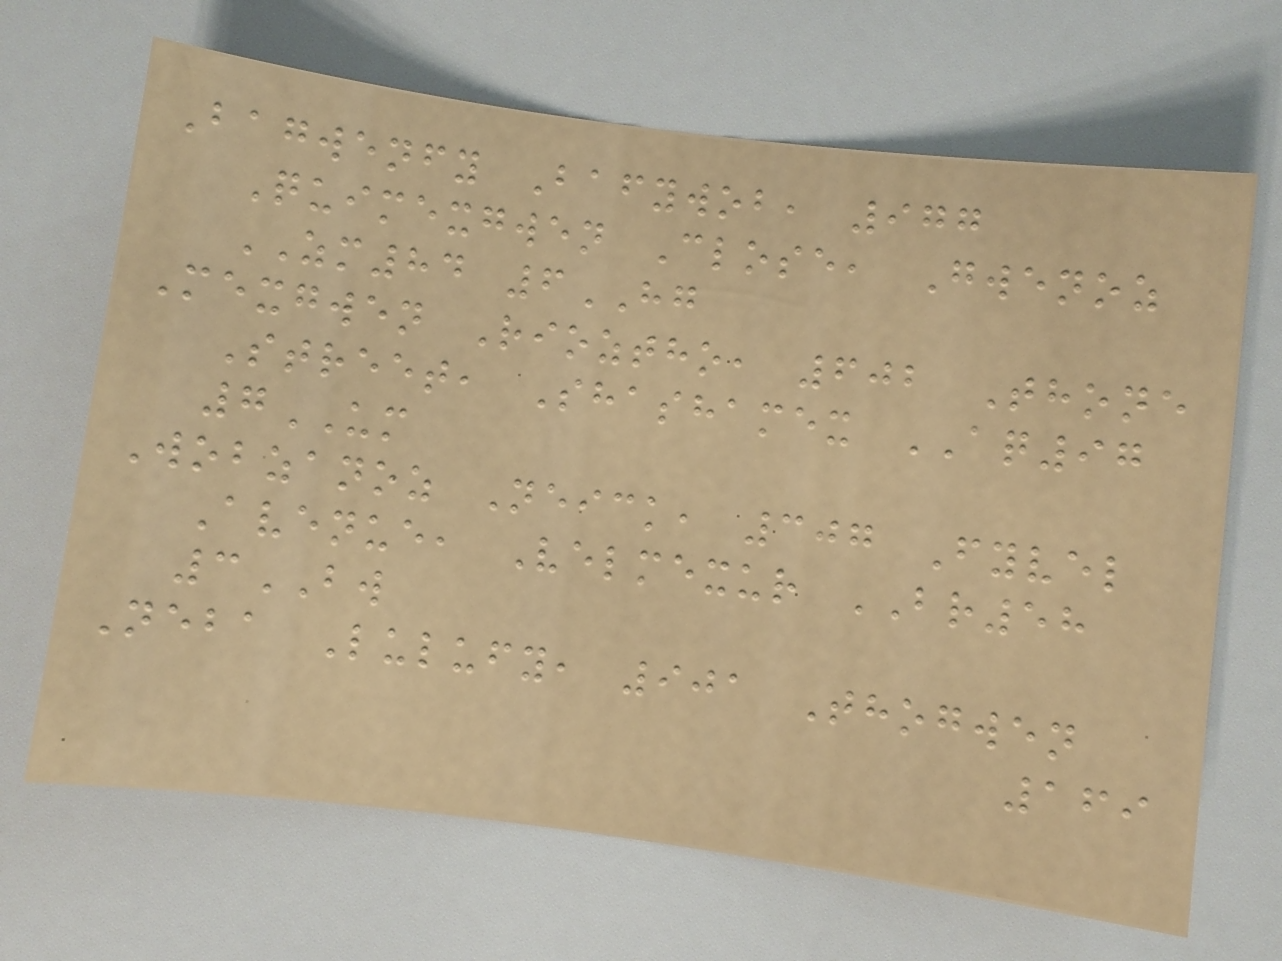Bagwenfy Bafywob, 977
Quimexgwen Close, Gwenoz
ZM84 6HG
Mexgwen Rioztho, 602 Thone
Street, Shashamex AQ97
7UM
Wobzanoz Neick, 307 Fyvel
Avenue, Velmexur BR58
3BW
Neba Lulufy, 901 Thogwen
169
